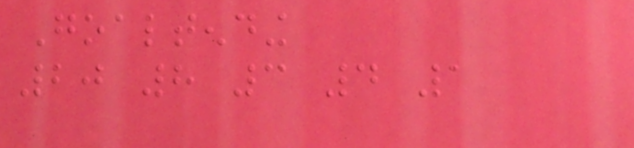Goaltending
20 8 3 4 1
